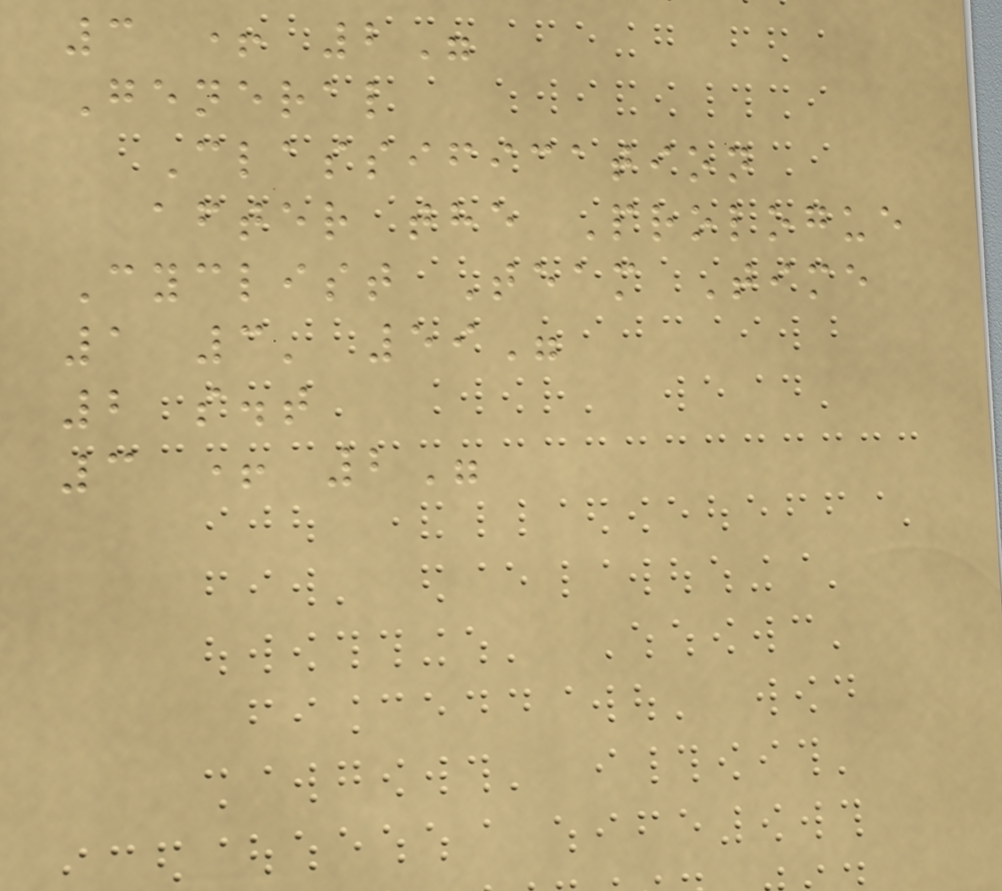3 + 2"
General
Classification
after the Prologue
Cyclist Team Time
1 3' 59"
2 s.t
3 + 2"
